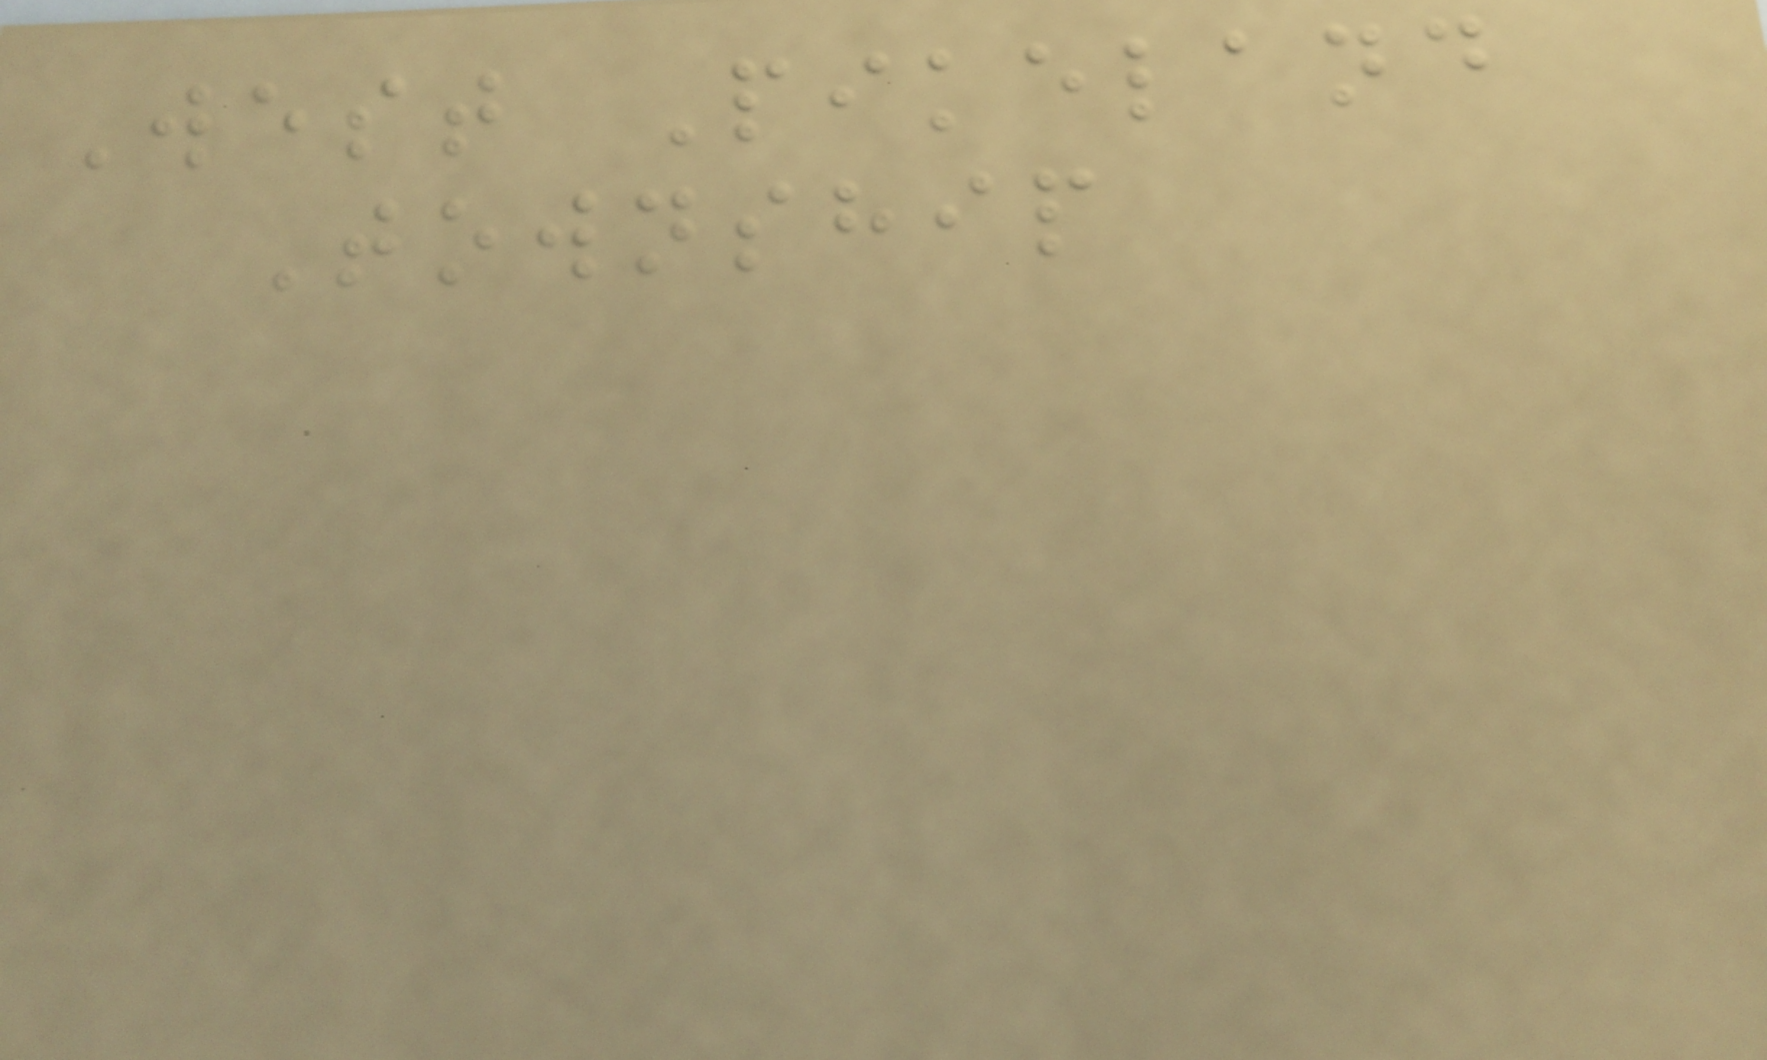West Pikeland
Township
